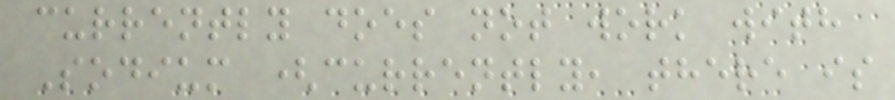currently does not work with
Sodium (currently, there is
